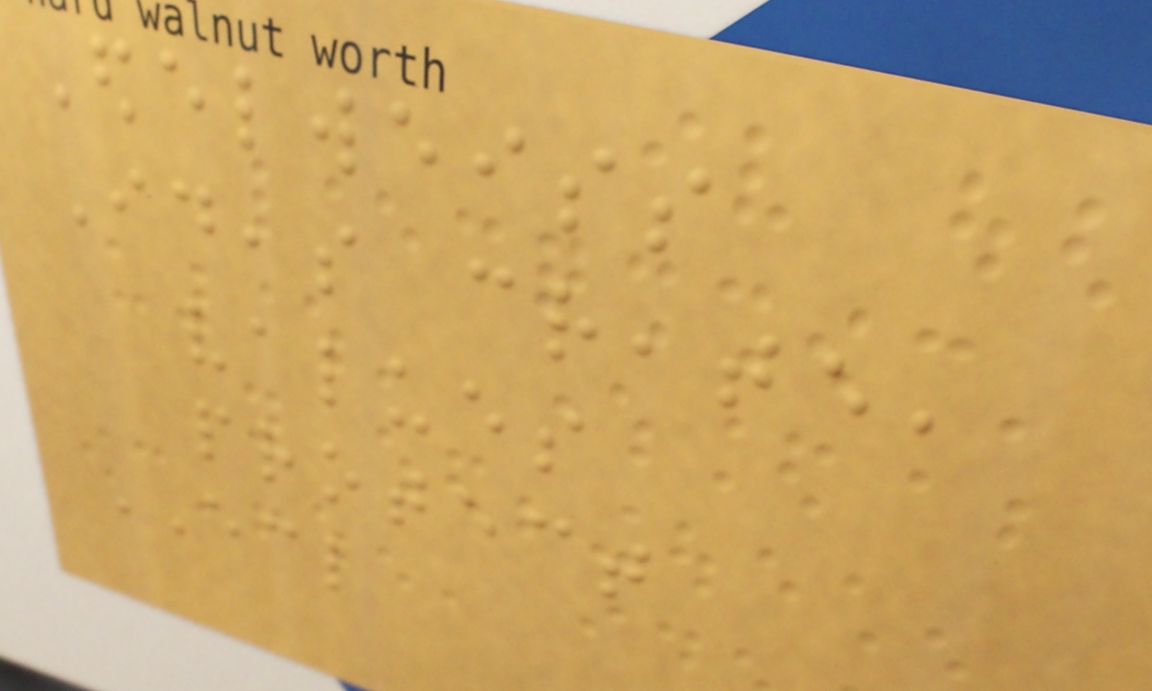Edelweiss
Ideas create,
values
protect
ECL
